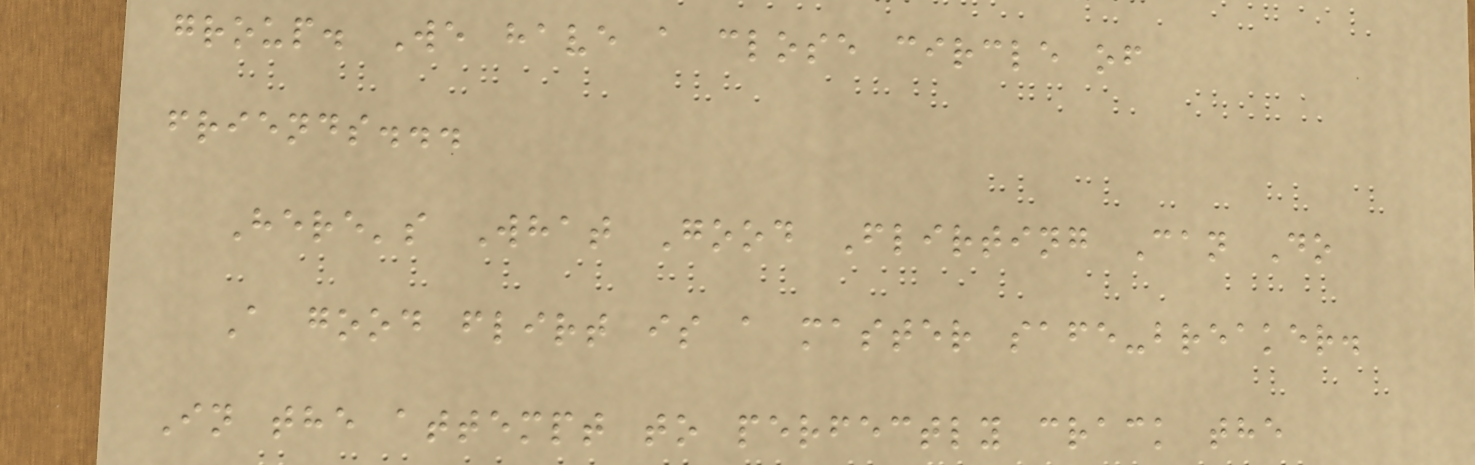group. We have a close circle of
friends...
Here's What Good Flirting Can Do
A good flirt is a master safe-breaker.
In the attempt to perfectly crack the
